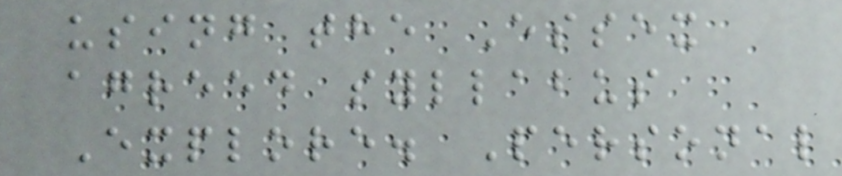using the Essex
agreed syllabus
Explore. Personal
